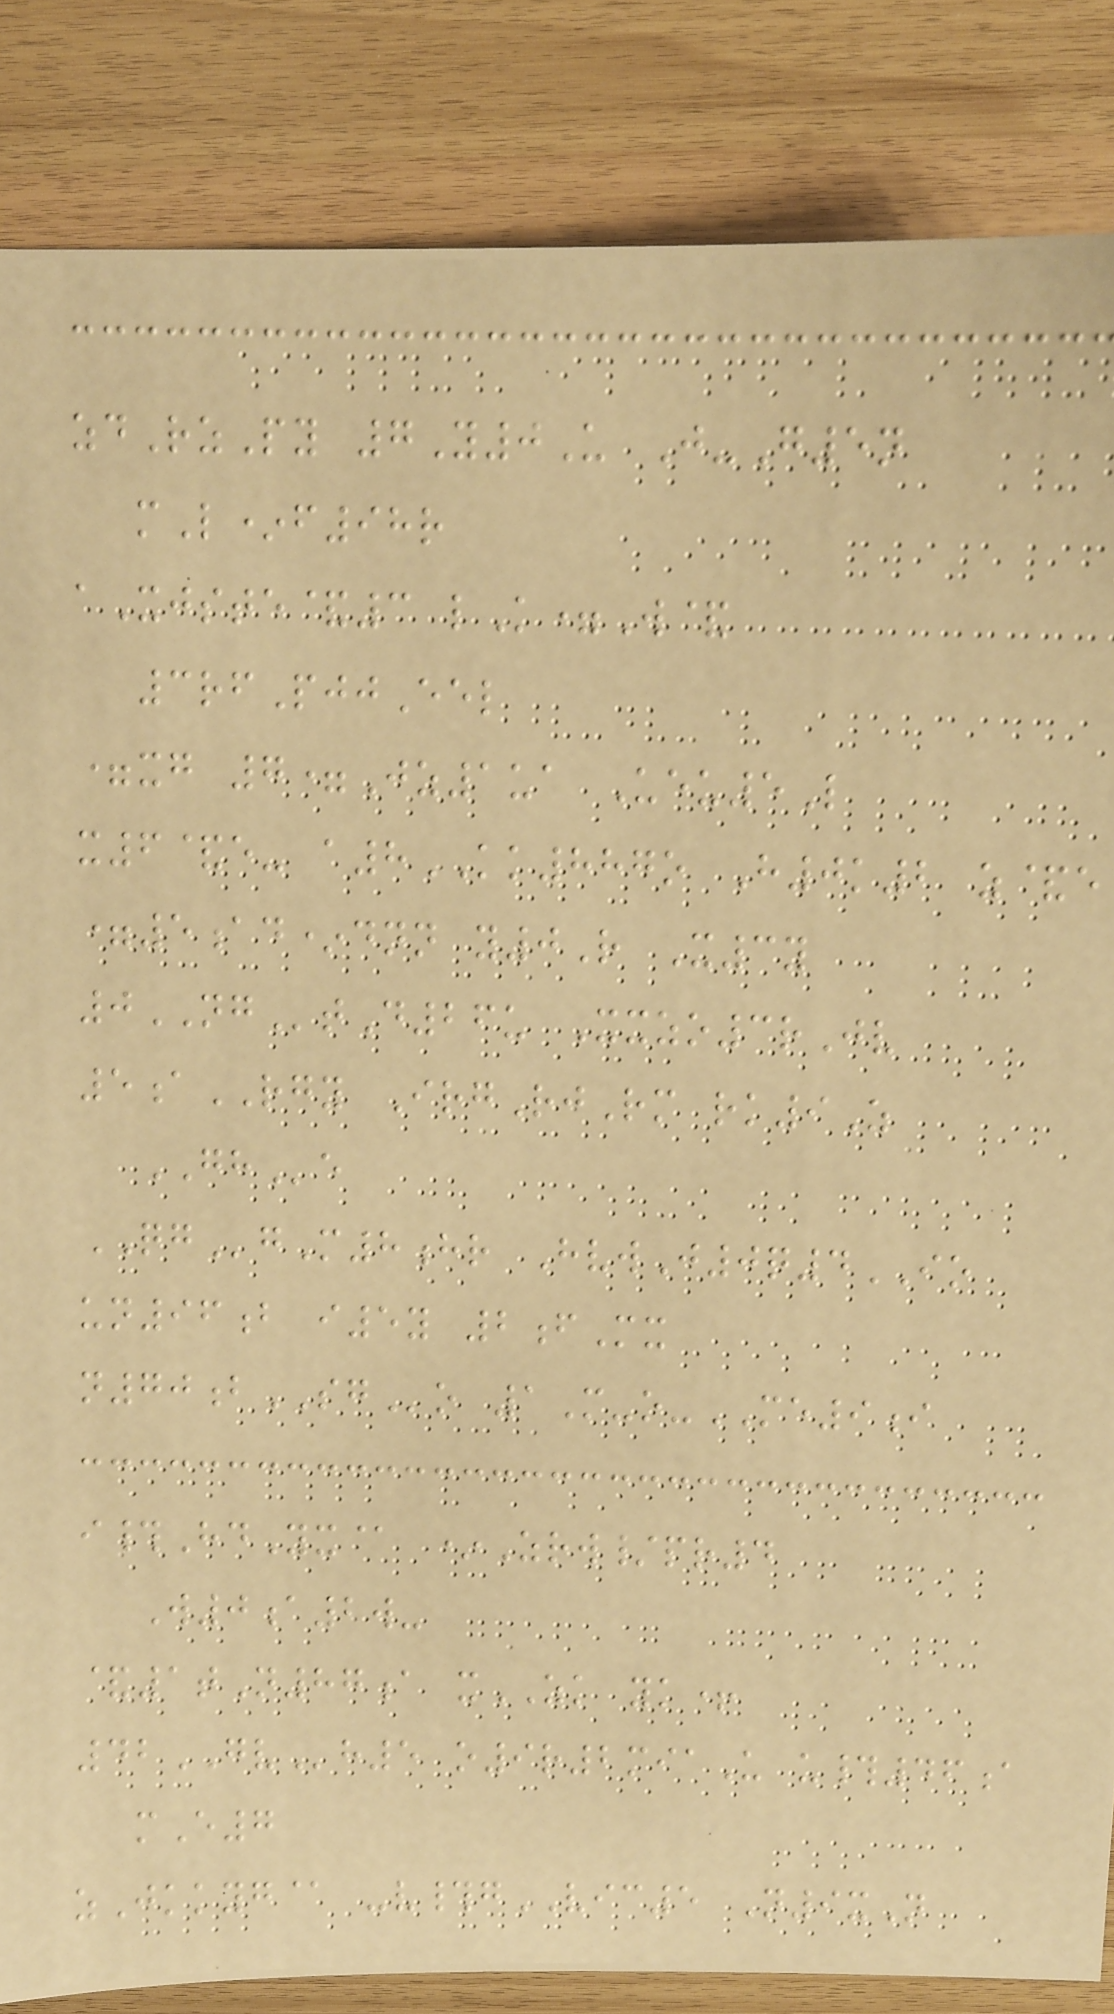zdRzPy 7Y0U J-G5n
mL*f98r
aXjste&3 lK=W&
3rfPjjEel
=xg 7=Jz1ua Ueu5L
x6&e- a8KK887o H0k2 z&e
=5ad*dnn y0R X3y
0NGtD26u Xxzo3rJv
5aRGY IrgRjRm rk9Z
GHe
QGgM8hr HvwJ0q4IO
un96b i5y 2fMx
n70bSGo 1M-o-ME9i
i#HdYx@ *Zrw/pr4
W0a2w-
&1tN87a xZK yk+
42GVh5 o9r2miaU u#46a
mE7
zJkkyg@ -v#gVIC5 N9xN
